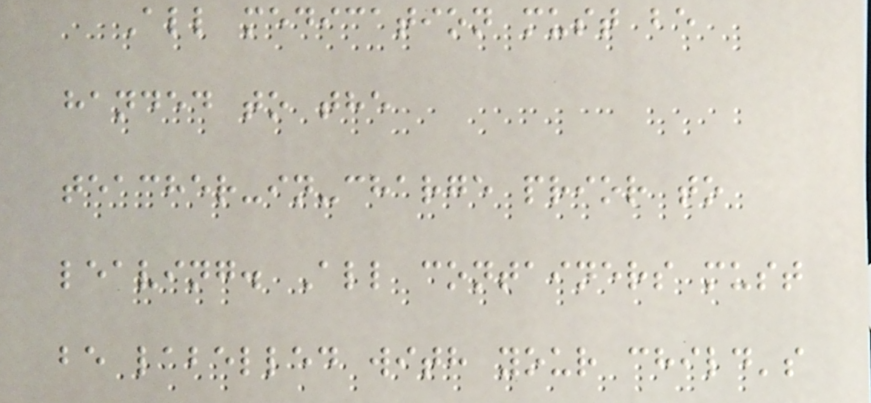All medication must be
handed to the
teacher-in-charge prior to
leaving. All containers must
be labelled with your child's
